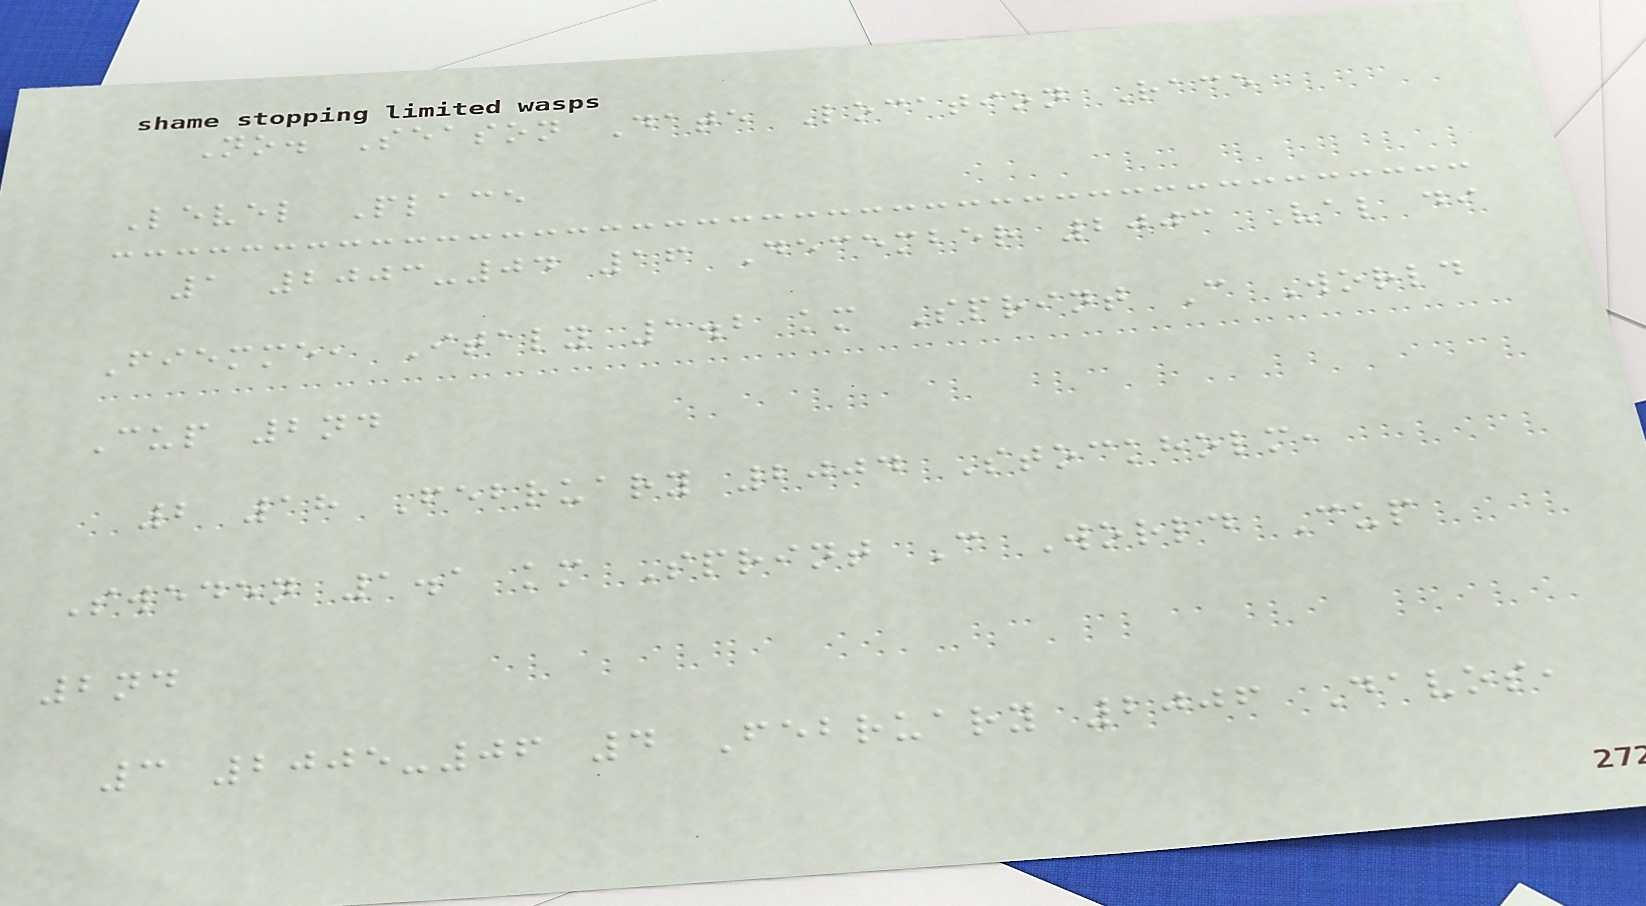No. Season Date Location Race
Level Place
1 2003-04 16 December 2003 Val di
Fiemme, Italy 1.2 km Sprint C World
Cup 2nd
2 18 February 2004 Stockholm,
Sweden 1.1 km Sprint C World Cup
2nd
3 2005-06 4 February 2006 Davos,
